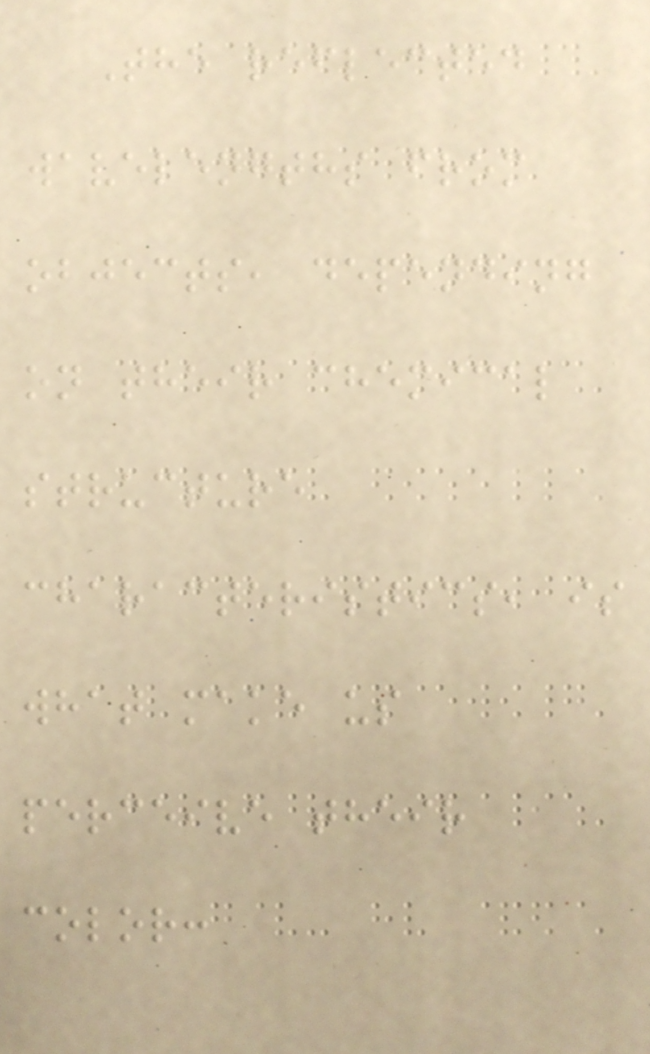The reflected
wavelengths from
objects, depending
on their chemical
structure
characteristics, is
what make us
perceive their
color:
